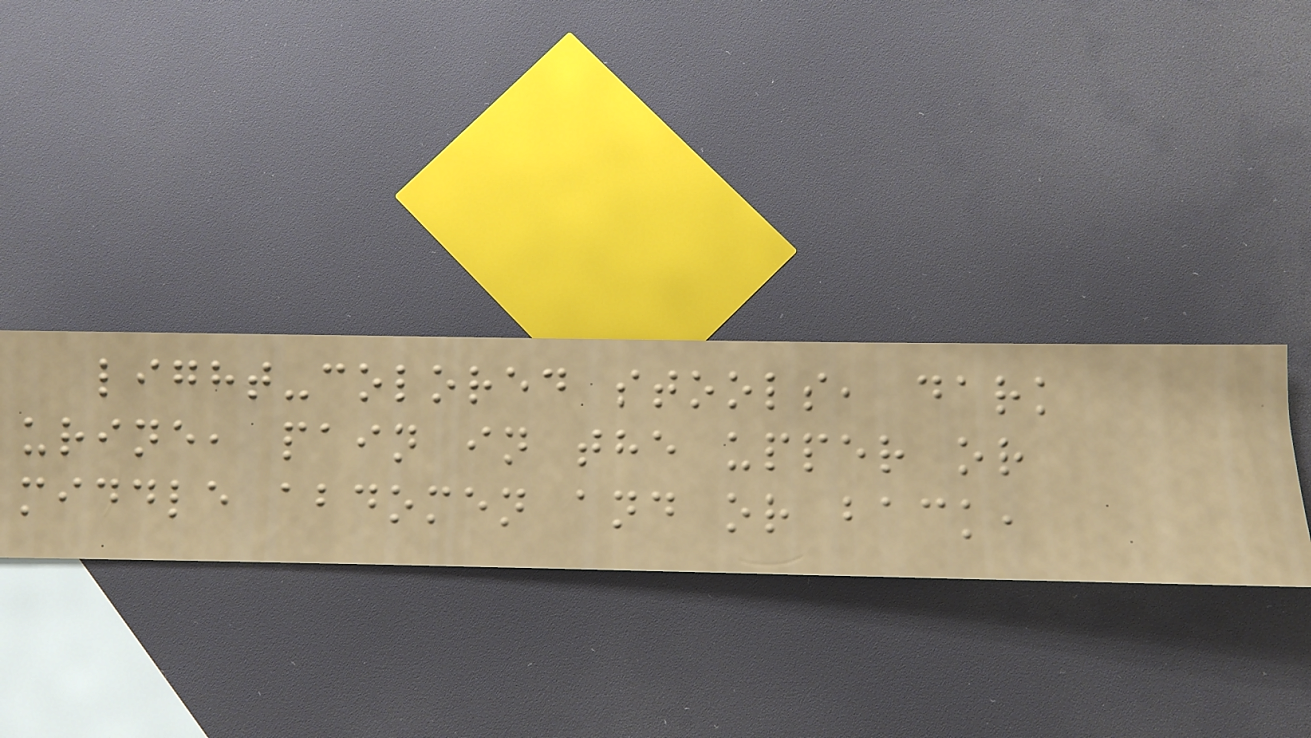light-colored stools, dark
urine, pain in the upper or
middle abdomen and or back,
